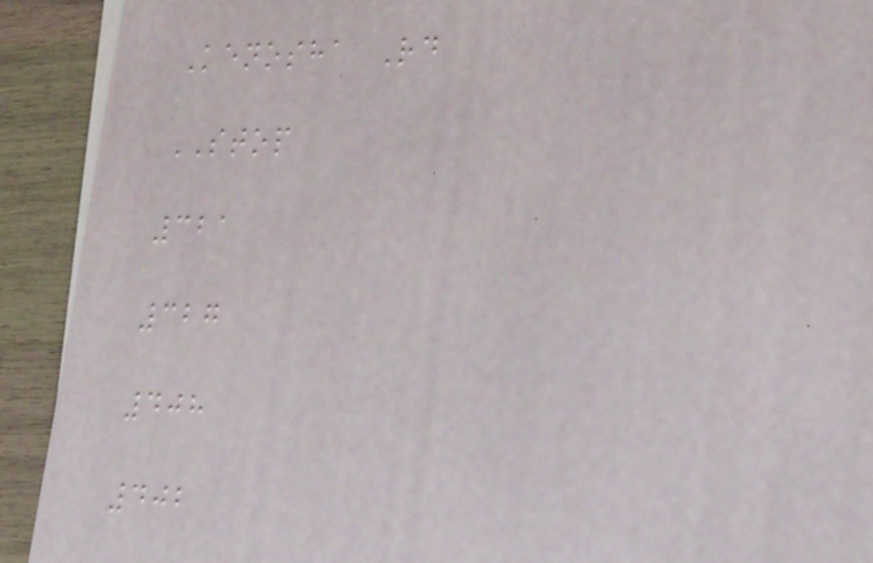Kenosha Rd
STOP
321
327
408
402
